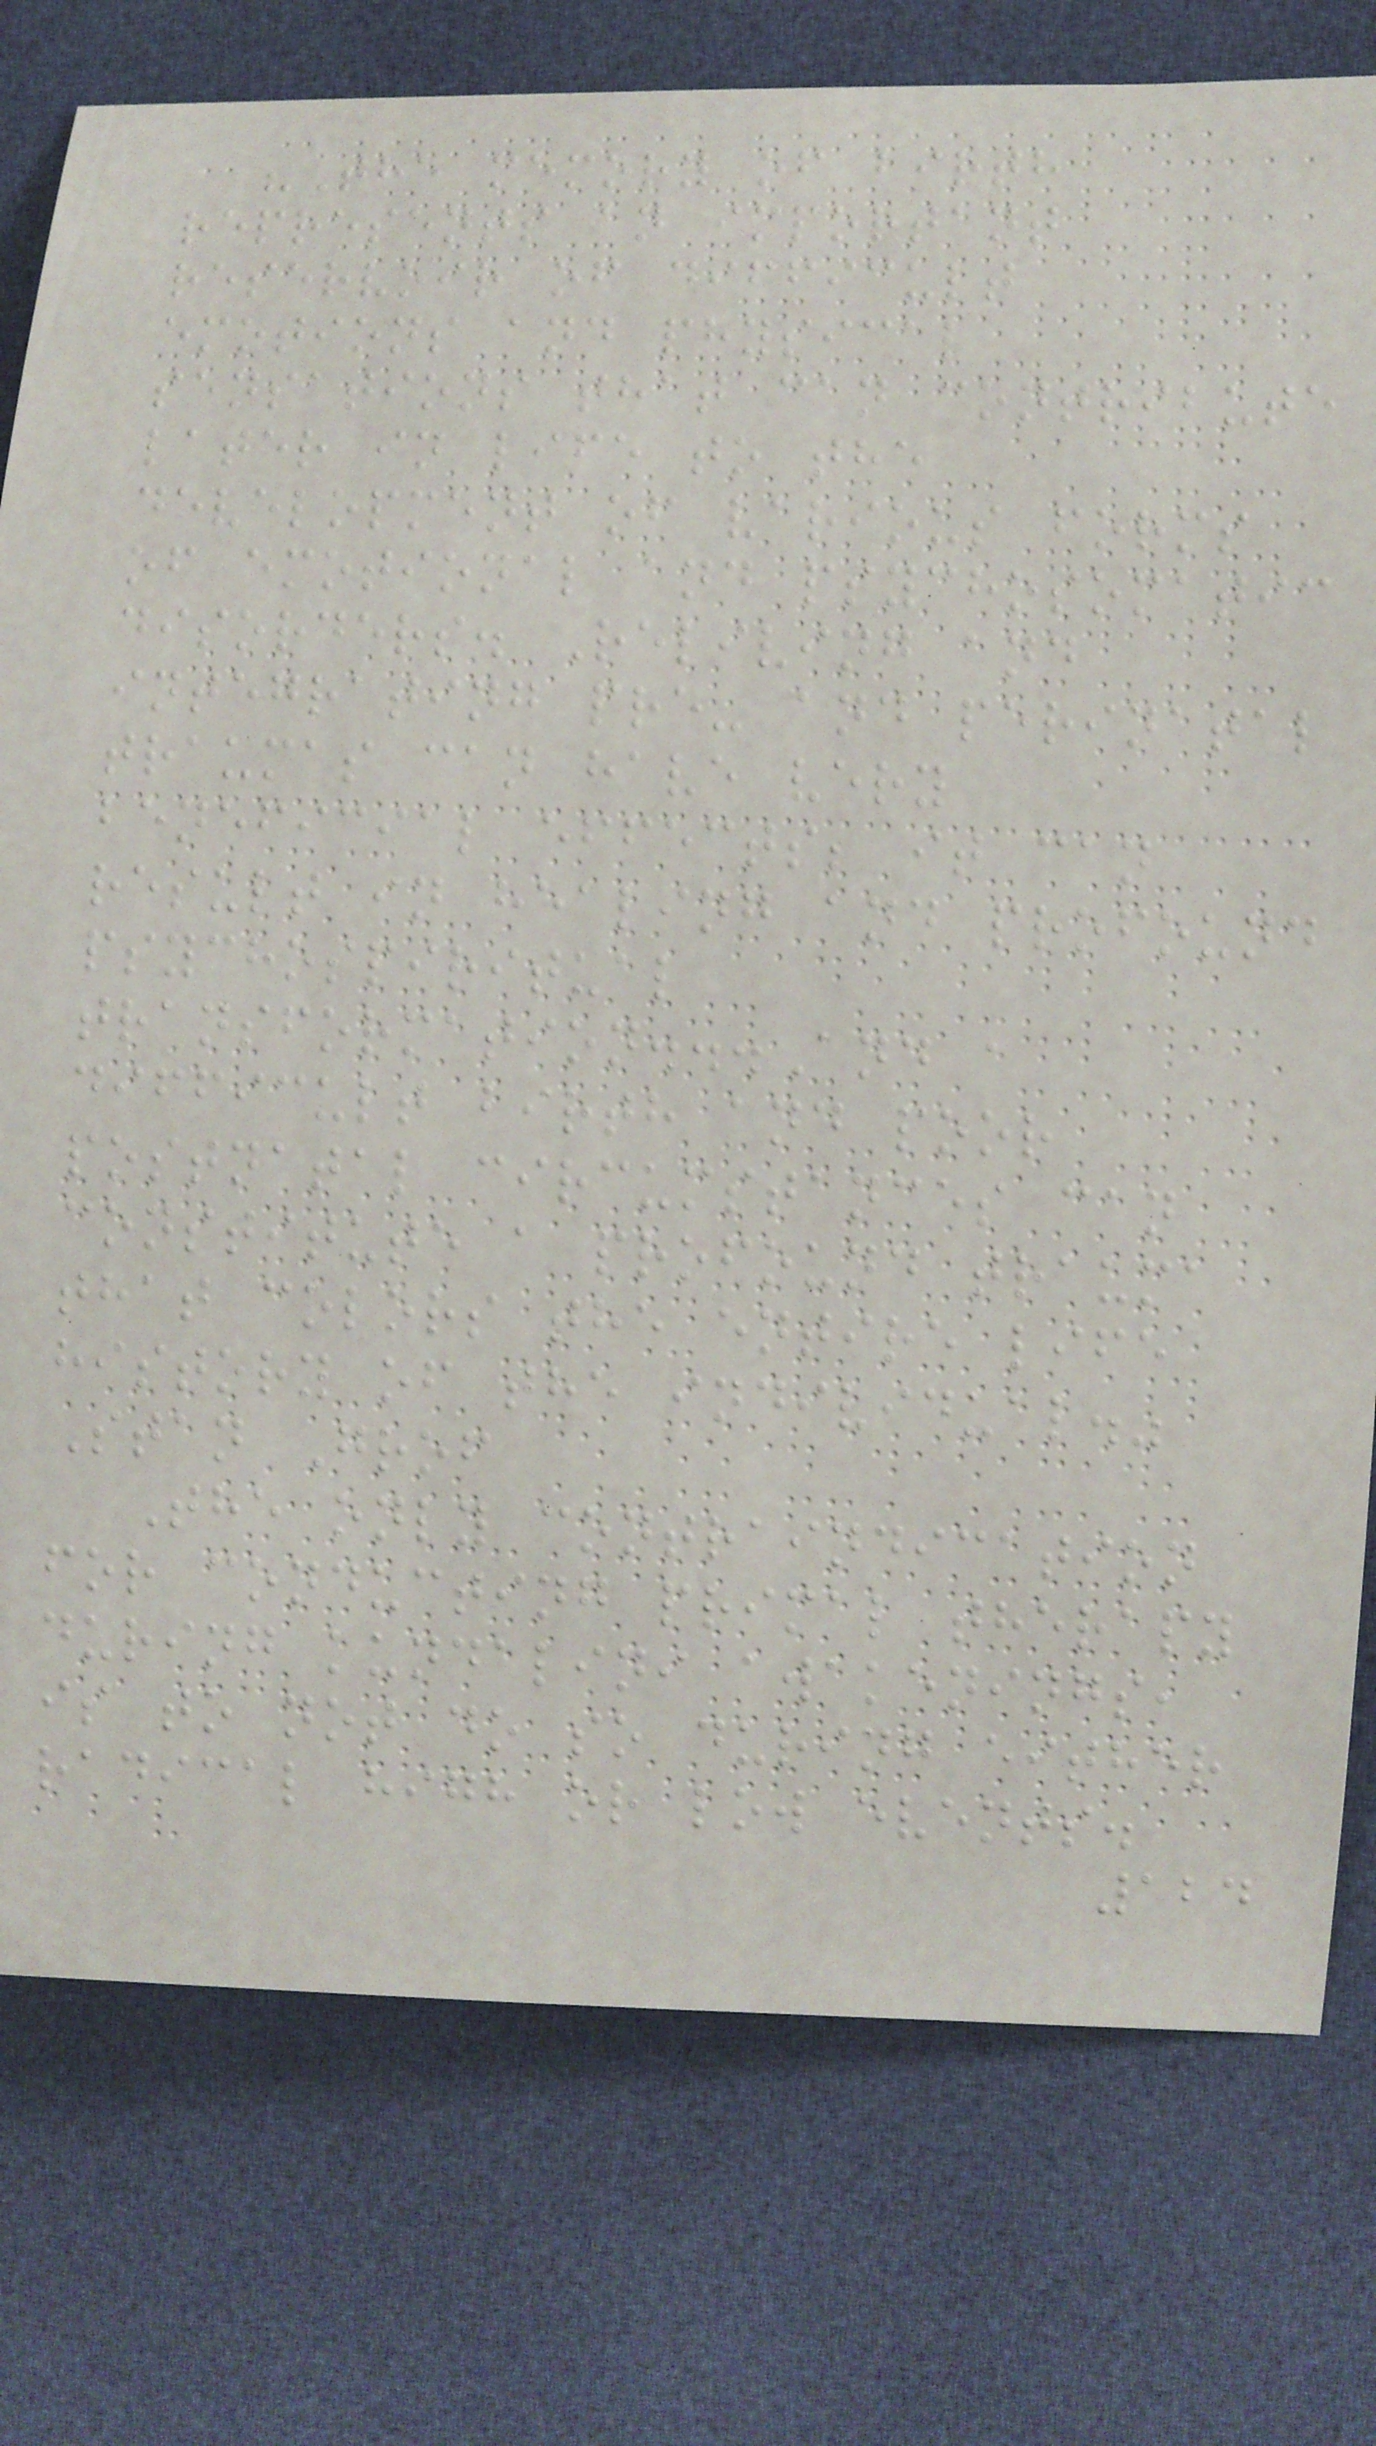"The memory of birth
represents an important
reservoir of difficult
emotions and physical
sensations that can contribute
later in life to the
development of various forms
of emotional and psychosomatic
disorders. Reliving and
integrating pre- and perinatal
traumas can have very
beneficial effects; it can
result in healing and profound
psychospiritual
transformation...And a
difficult birth and poor
postnatal circumstances can
constitute a profound trauma
that colors the entire life
history of the individual."
Stan Grof
The only contraindication
for conducting primal therapy
during kundalini awakenings,
is to not do so during either
radical high or low events.
124
